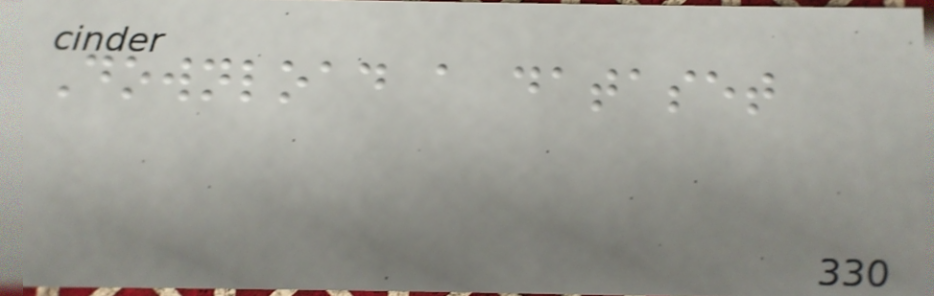Download a dataset
